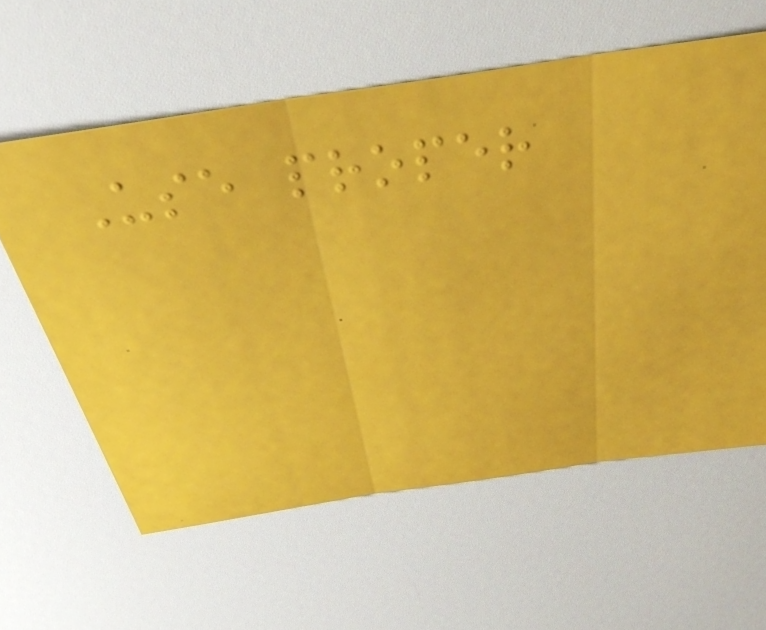Use proper
